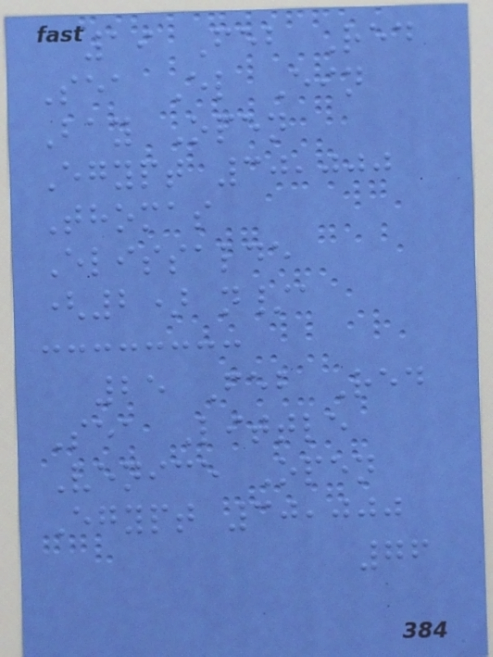19 Feb Red
Sea El Ein
Bay Open
Egypt 30,000
Thomas
Elissalde
(2) n/a
25 Feb Red
Sea Little
Venice Open
Egypt 30,000
76
